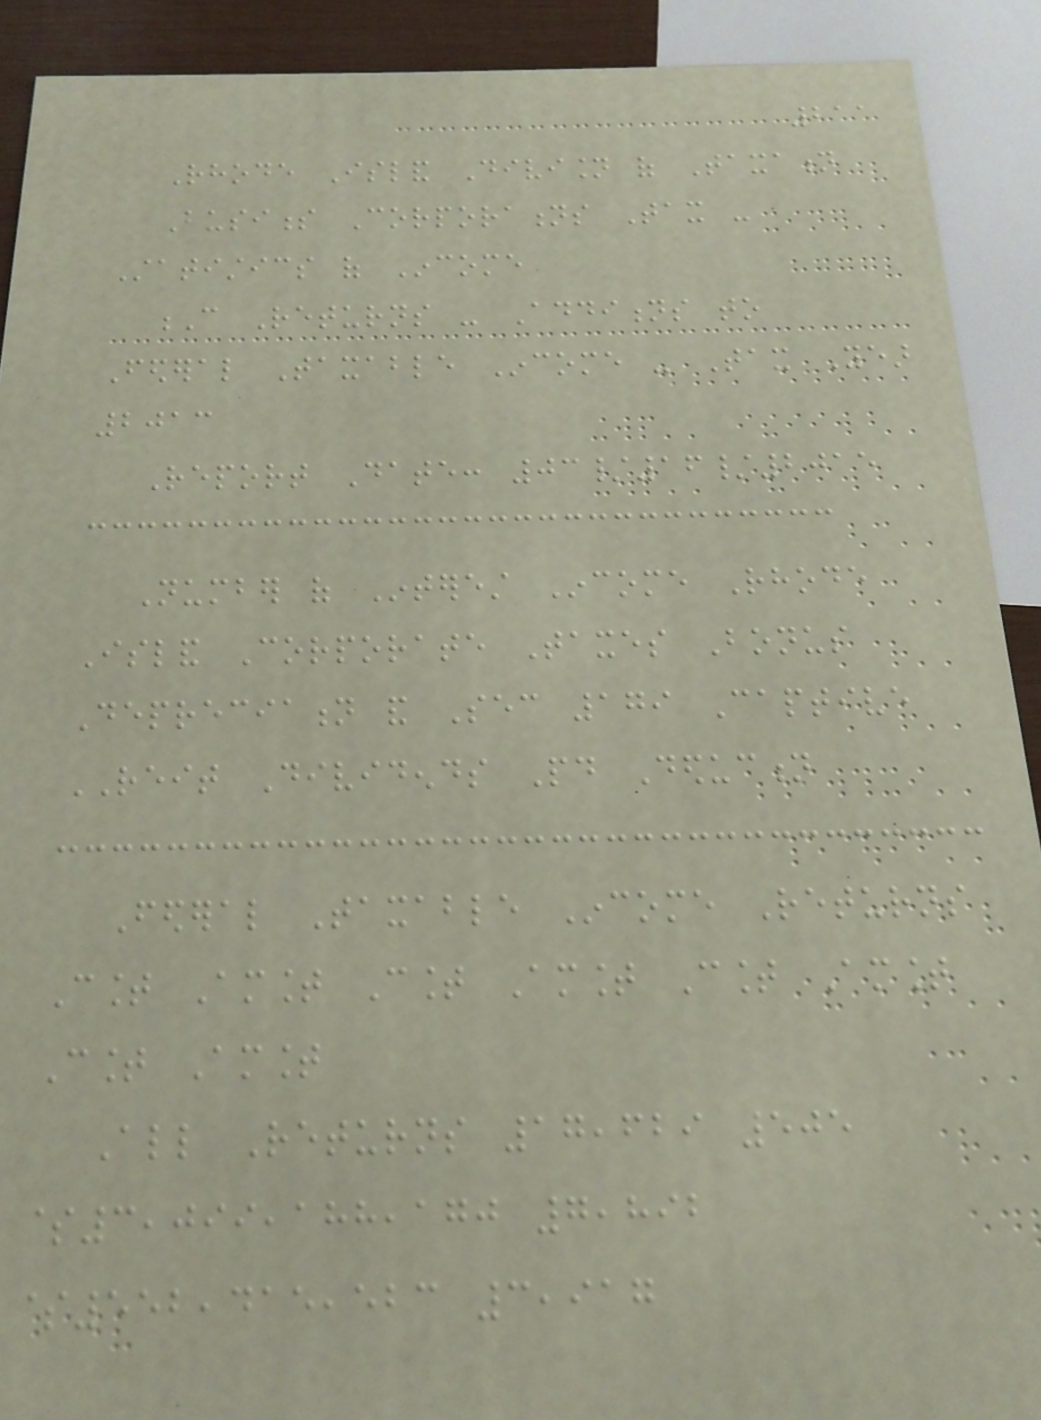211
Rhode Island Division of Taxation
Business Corporations Tax -
Statistics of Income
C Returns - Additions to
Federal Taxable Income - Tax Year
2013
Report Date: 03/16/2015
Number of Interest Income Rhode
Island Corporate Taxes Bonus
Depreciation and Sec 179 Captive
REIT Dividends Paid Deduction
Federal Taxable Income Returns
Count Amount Count Amount Count Amount
Count Amount
All Returns 17,629 505
$3,099,188,170 7,892
$552,415,523 3,917
